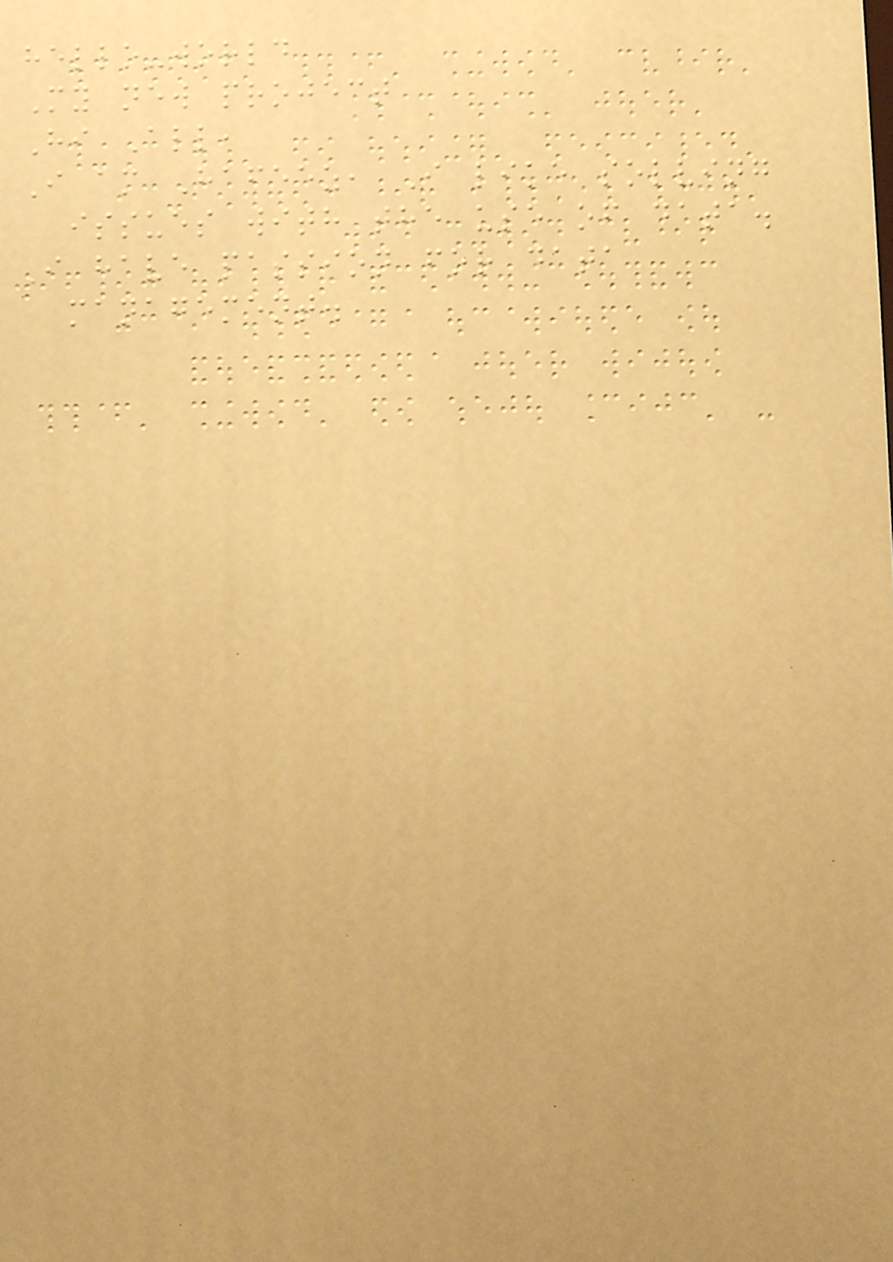hello-world
My new project
Hi All,
I am Hafeez, I like solving
issues with the use of data.
I have passion for data
management.
